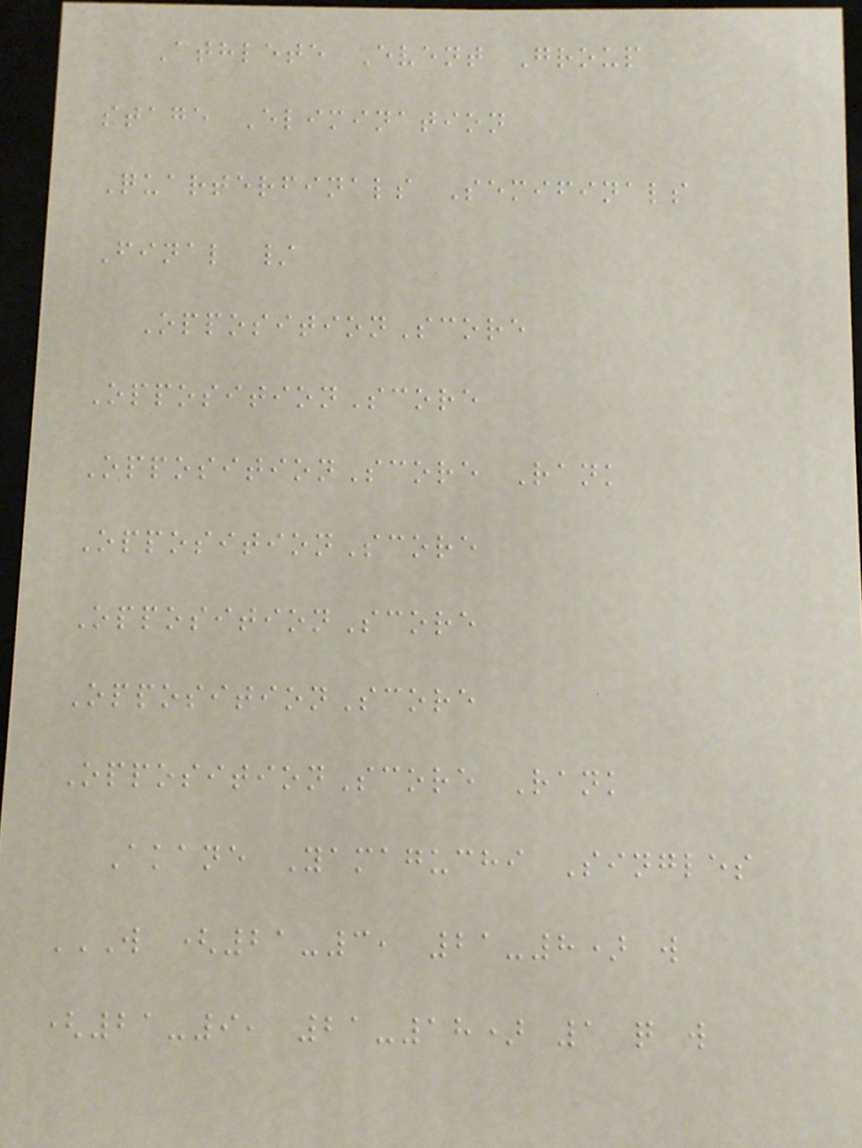Athlete Event Group
stage Elimination
Quarterfinals Semifinals
Final /
OppositionScore
OppositionScore
OppositionScore Rank
OppositionScore
OppositionScore
OppositionScore
OppositionScore Rank
Akane Yamaguchi Singles
W (21-3, 21-8) W
(21-9, 21-18) 1 Q W
